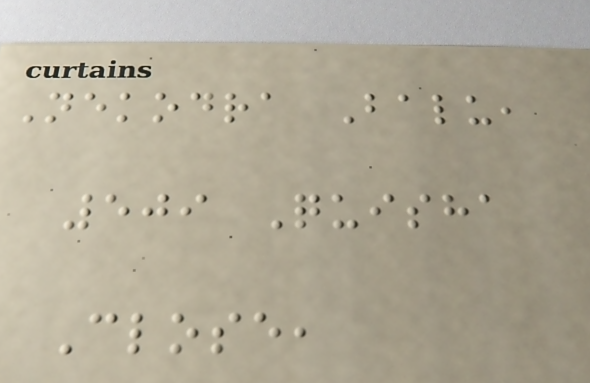Nekodra Balu,
509 Quisha
Close,
